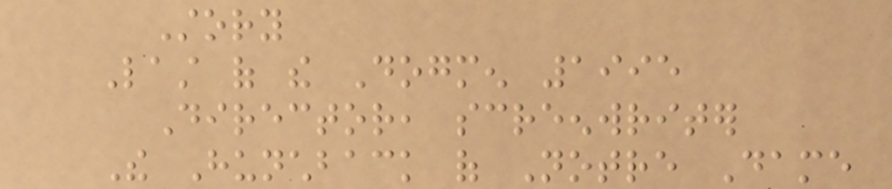Story
Last of the Dogmen 1995
Director, screenwriter
The Hunchback of Notre Dame
